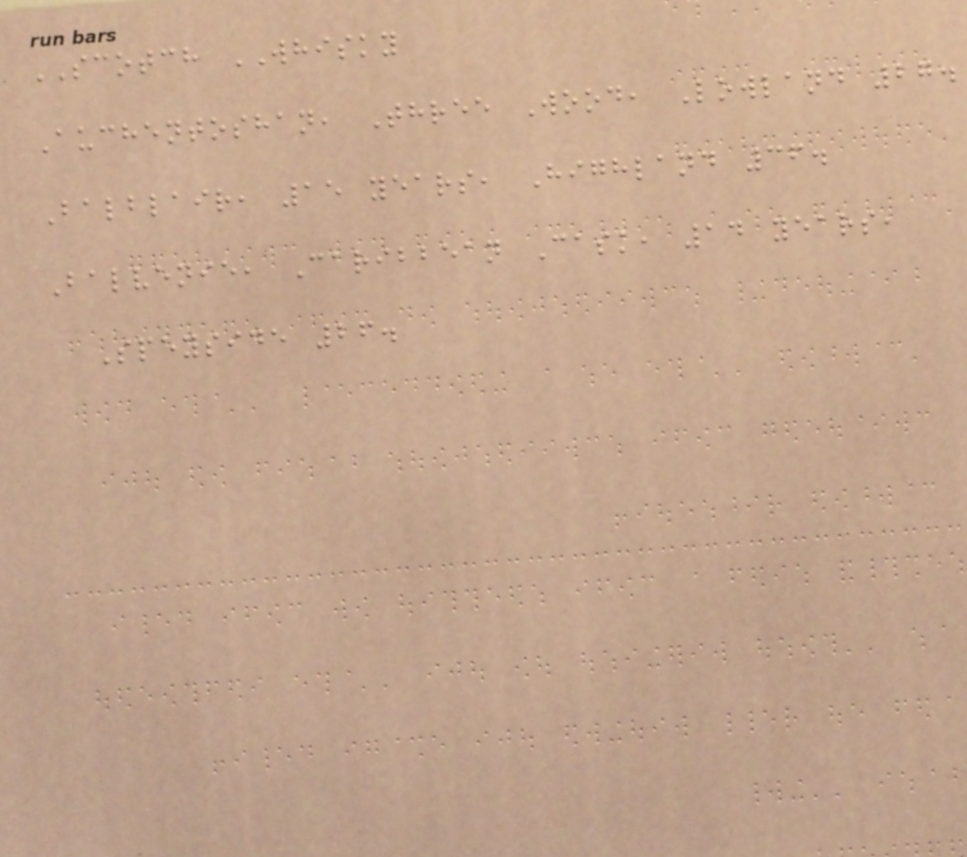SCOTCH WHISKY
Auchentoshan, Three Wood, Lowland 27.
Balblair, 15 years, Highland 36.
Balvenie, Caribbean Cask, 14 years,
Speyside 26.
